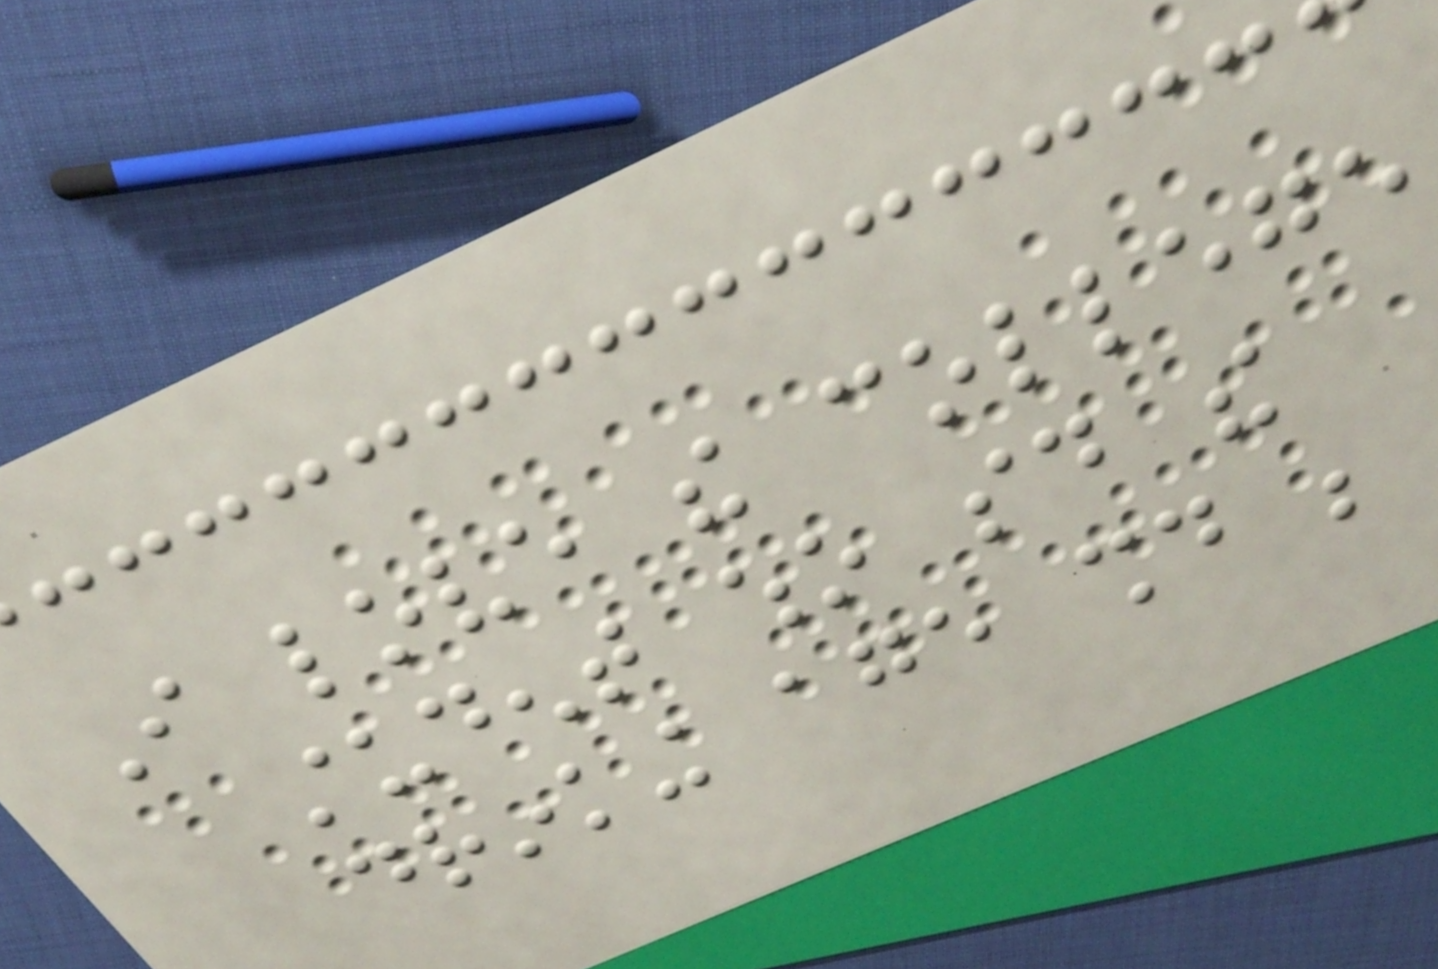I love the college
student who said the
drinking age should be
